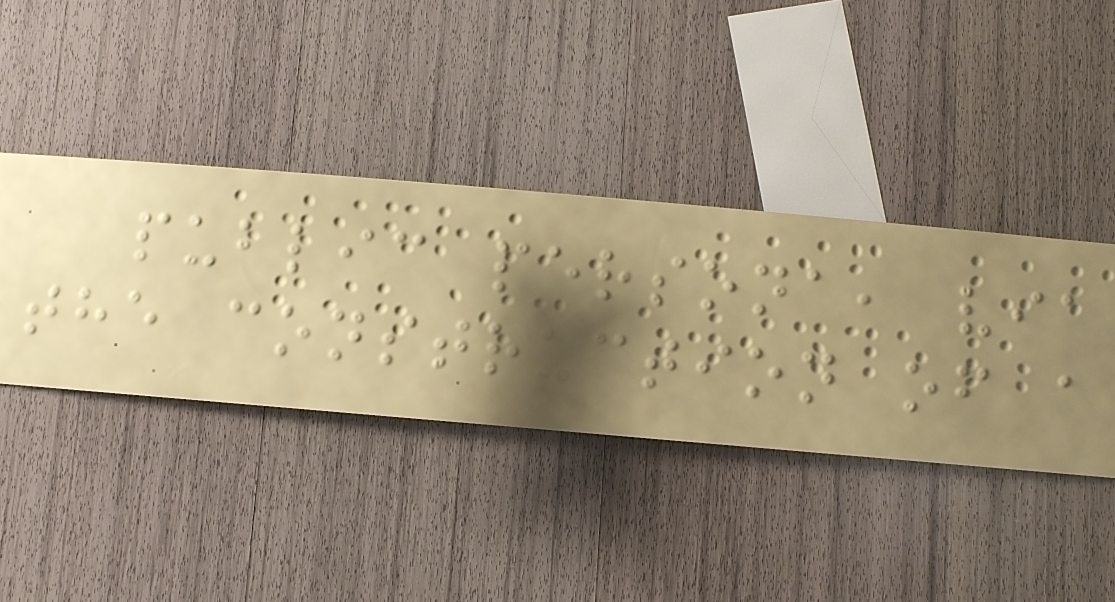public persona, via
the construction of a
